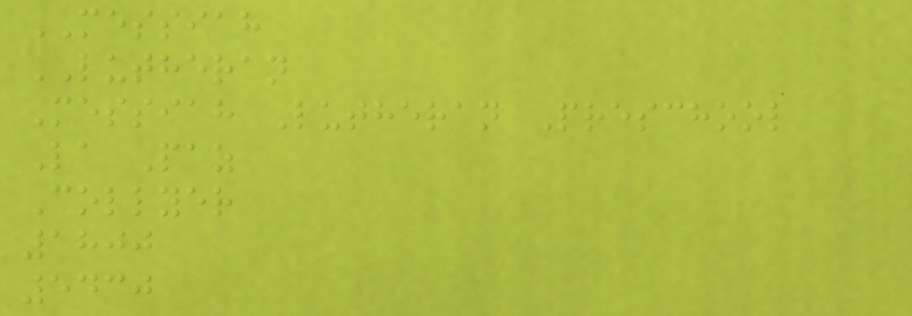MESSIAH
LUTHERAN
Messiah Lutheran Preschool
La Paz
Collyer
1800
5430
